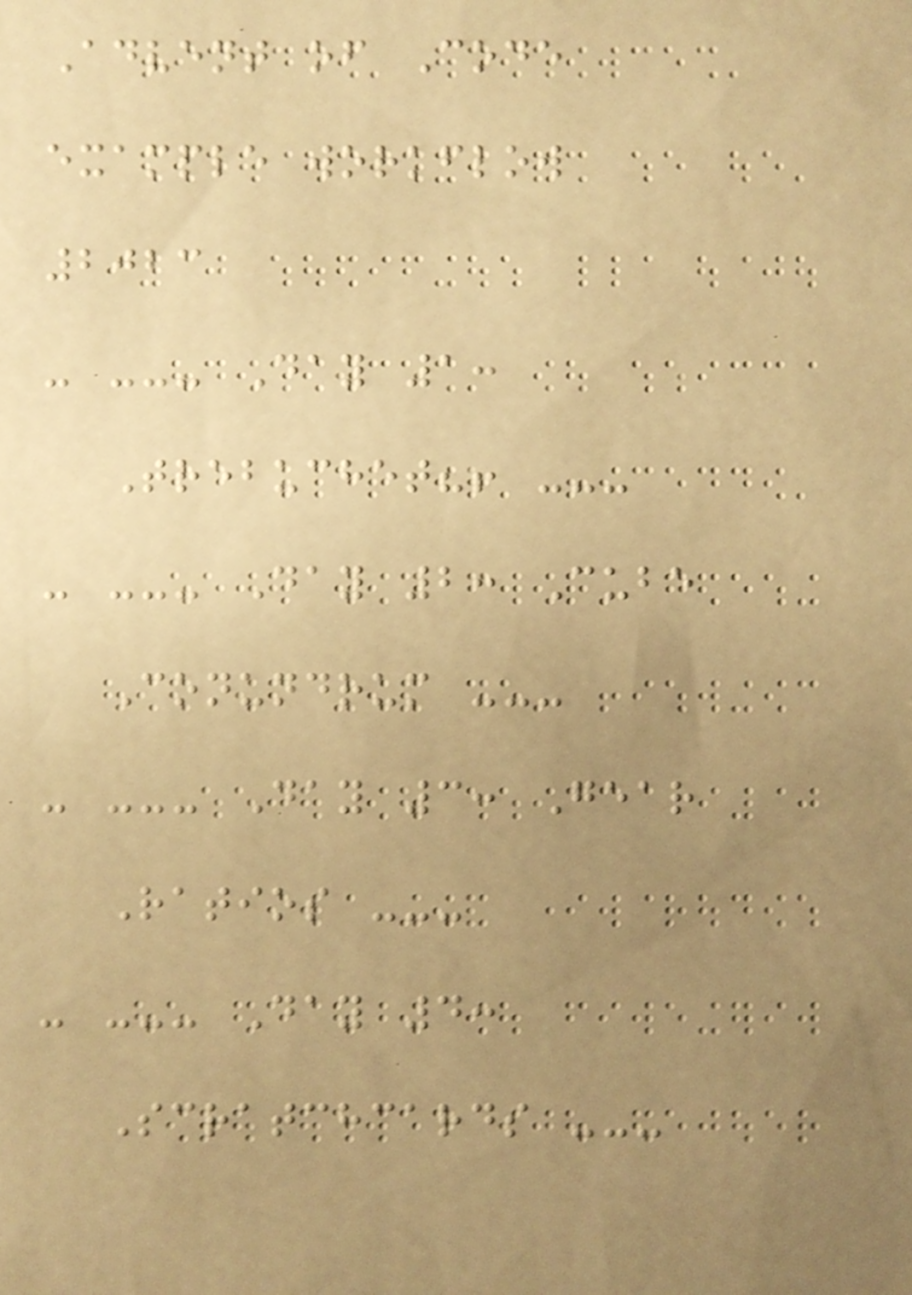Advent of Code
example workflow
2023
- --- Day 1:
Trebuchet?! ---
- --- Day 2: Cube
Conundrum ---
- --- Day 3: Gear
Ratios ---
- --- Day 4:
Scratchcards ---
